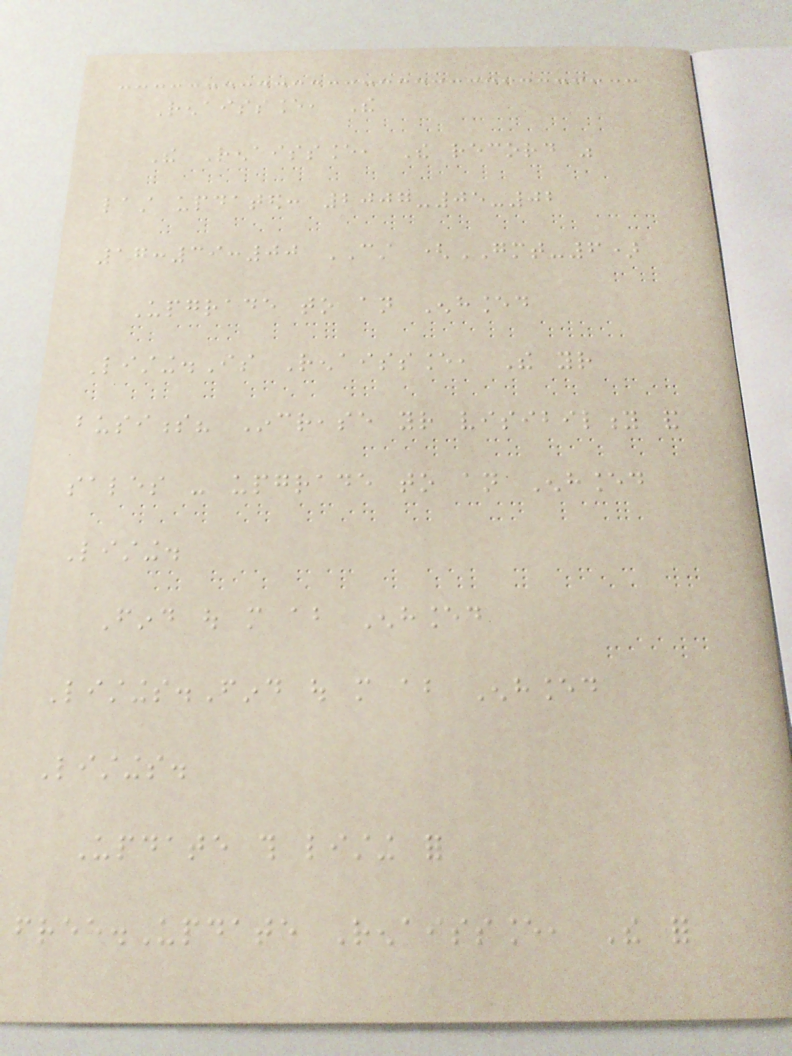Renaissance, The
The Renaissance, The record was
last updated: 2007-05-02
17:39:00 CST (GMT-6)
Upgrade to an Enhanced
Listing.Is Renaissance, The your
business? Increase your visibility and
sales - upgrade to an Enhanced
Listing.
Find out more about Enhanced
Listings.Find out more about Enhanced
Listings.
Update this listing for
free.Update Renaissance, The for
